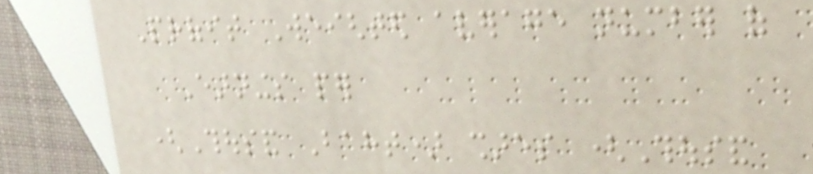Profit Weighted average number of
Earnings per
(Thousand Baht) shares (Thousand
